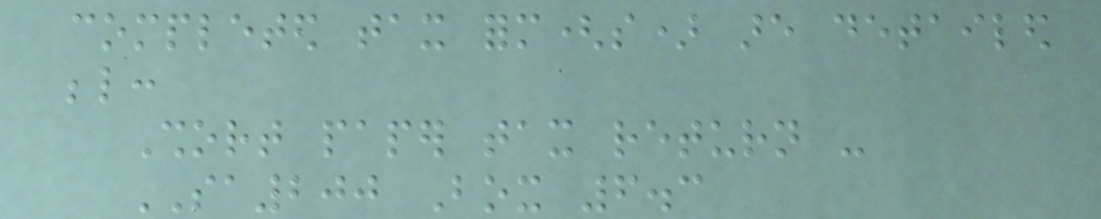completed tax form(s) are detailed
below:
Short paper tax return -
SA200 Box 6.3
